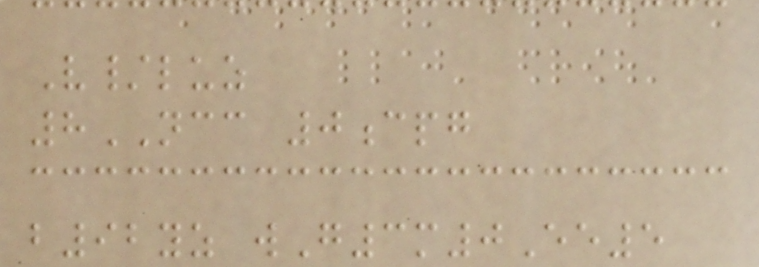V/luz
8NCC 0cpg
b92yz wG3m0Ee5
